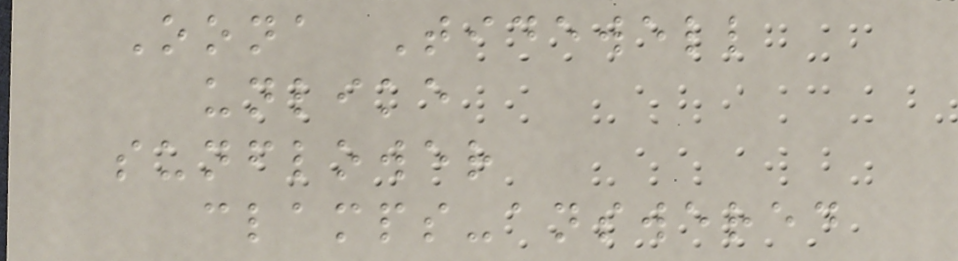Oona Tidewell
unlike
sunflower
clamps-answered
